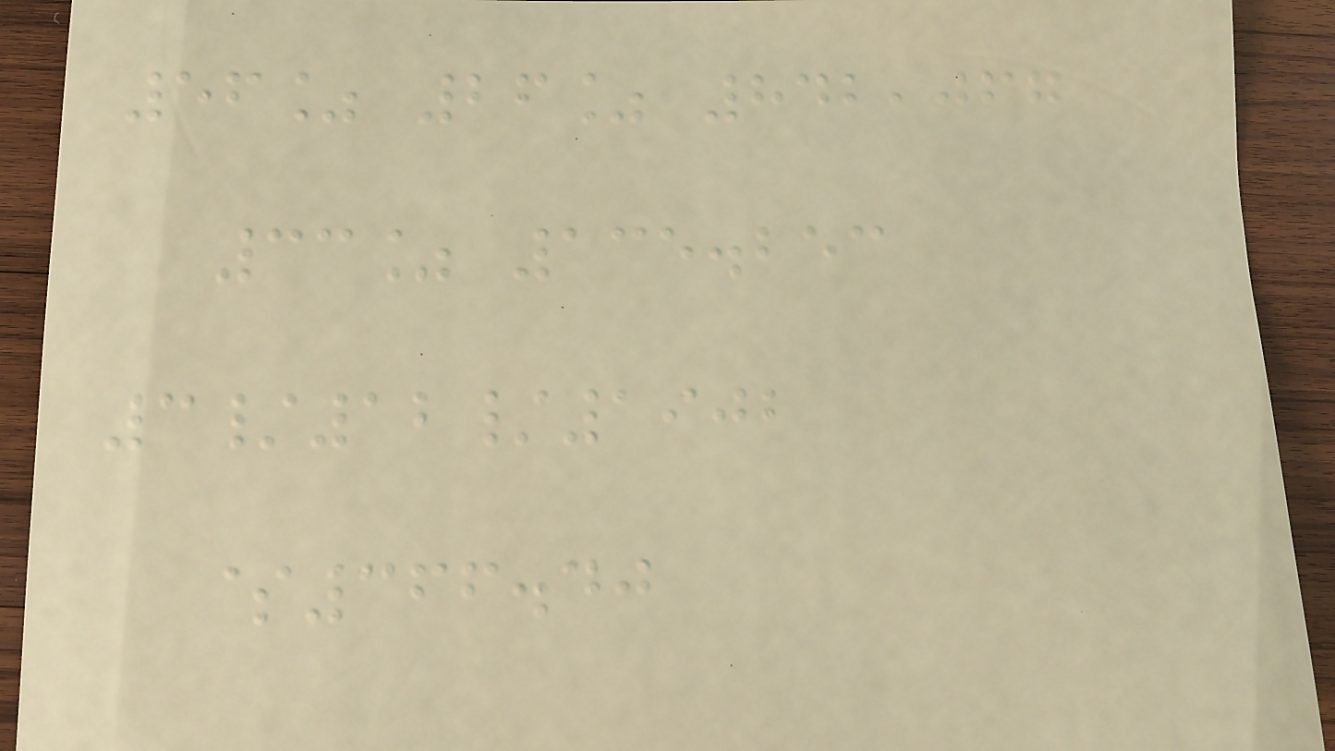56% 26% 842,067
33% 135.253
3/12/1902
$366.40
